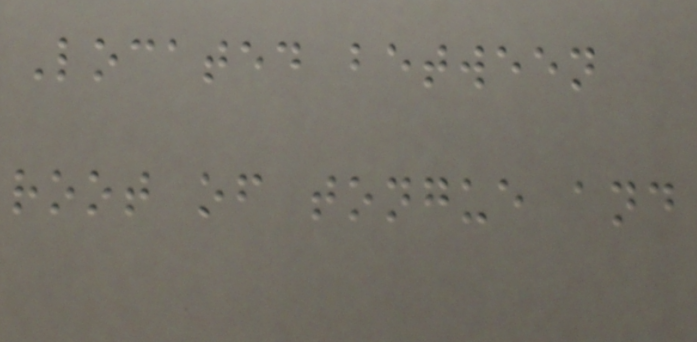Located between
root of tongue and
